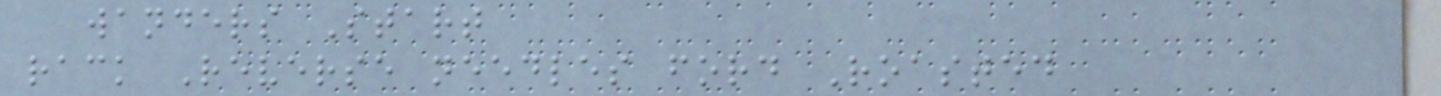wanders Start
rack Reverse needles ford Roasted
